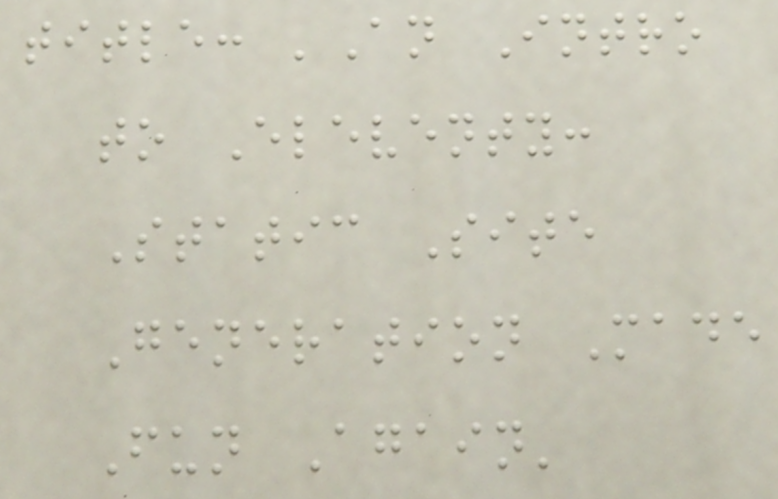title: 'An Intro
to Eleventy:
Static Site
Generation Made
Fun Again'
